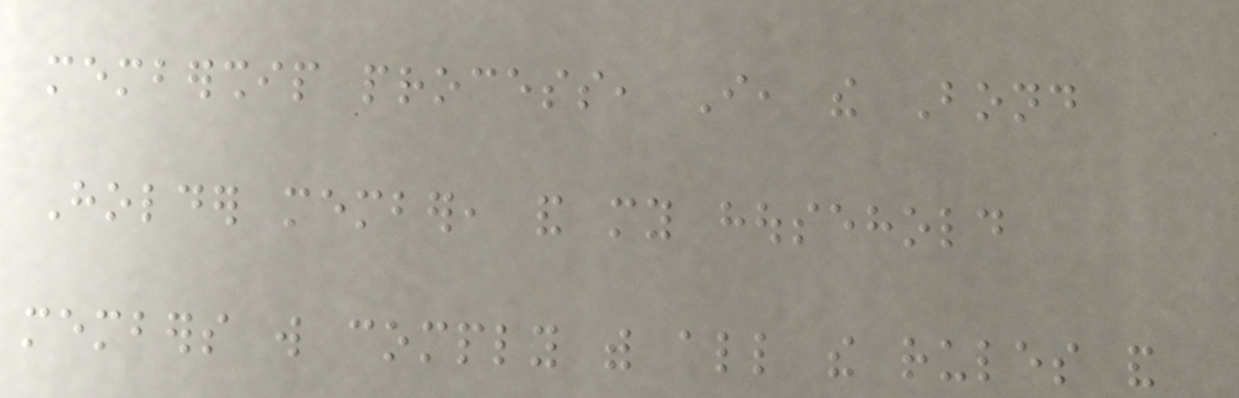membership process, I, the Bond
Holder member, and my household
members will comply with all the rules and
